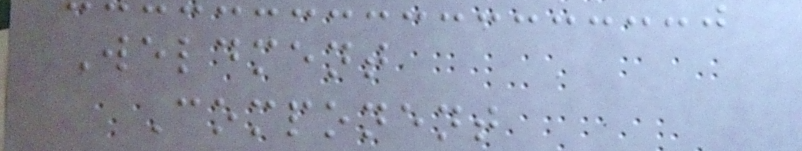Weldment
Component
